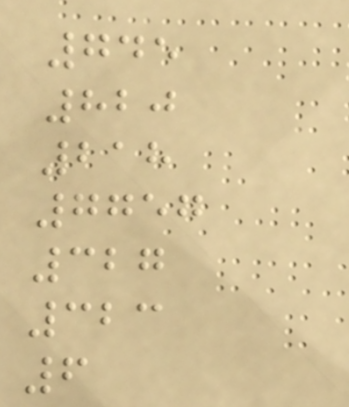745
820
218
7757
327
323
6
